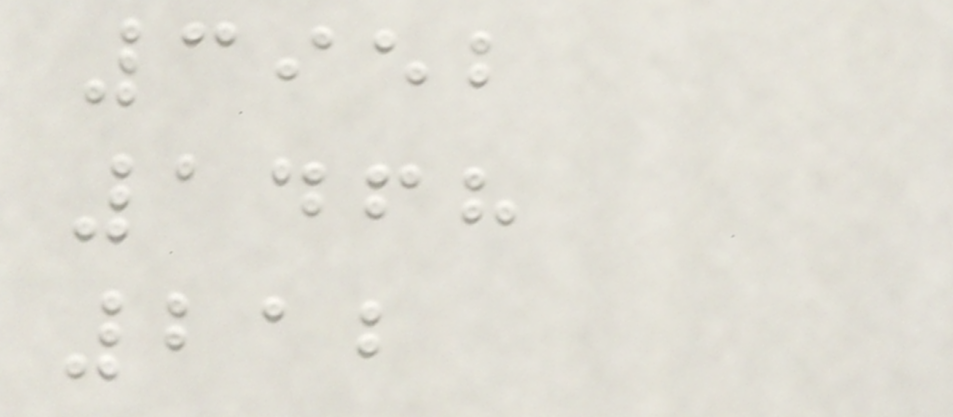3952
1468
212
